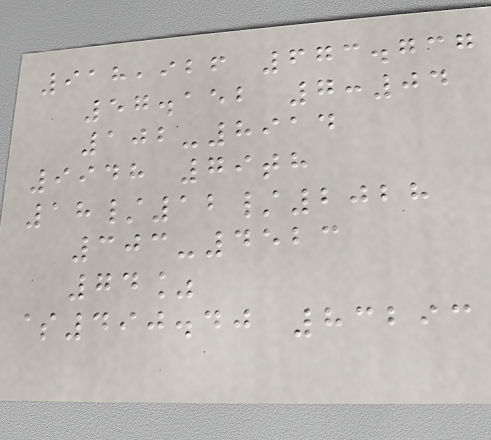918,926 673.737
57.152 7:04
102-8914
9948 79th
18/12/2028
303-4523
74%
$490.40 83293
